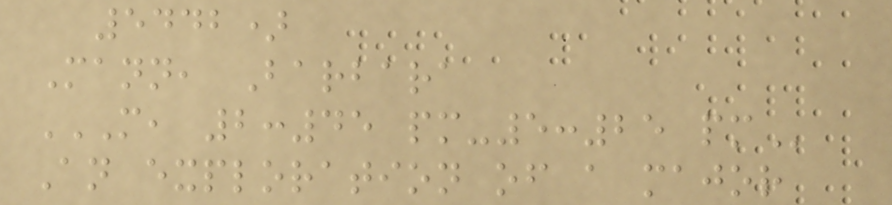5442)
Mann, Barbara
M, 2:45 PM-5:25 PM
An exploration of a major
